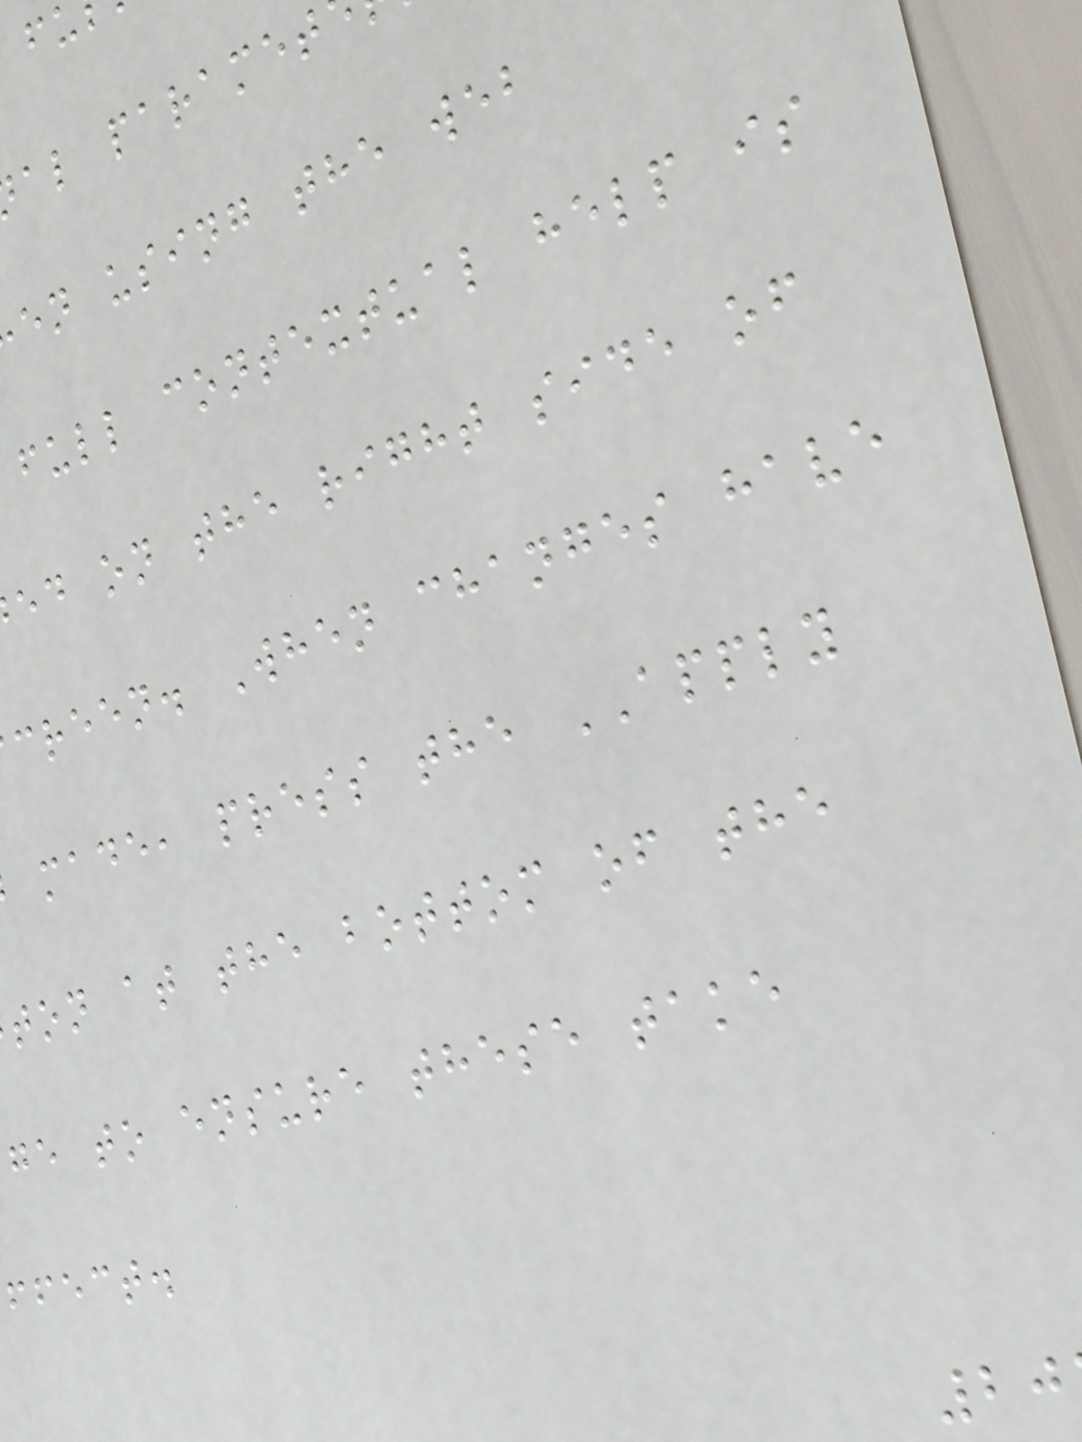al paramet
en using the web
full contextual help is
ed on the right side of
creen. When changes have
made, press the APPLY
ton at the bottom of the
ge to ensure these take
ffect.
